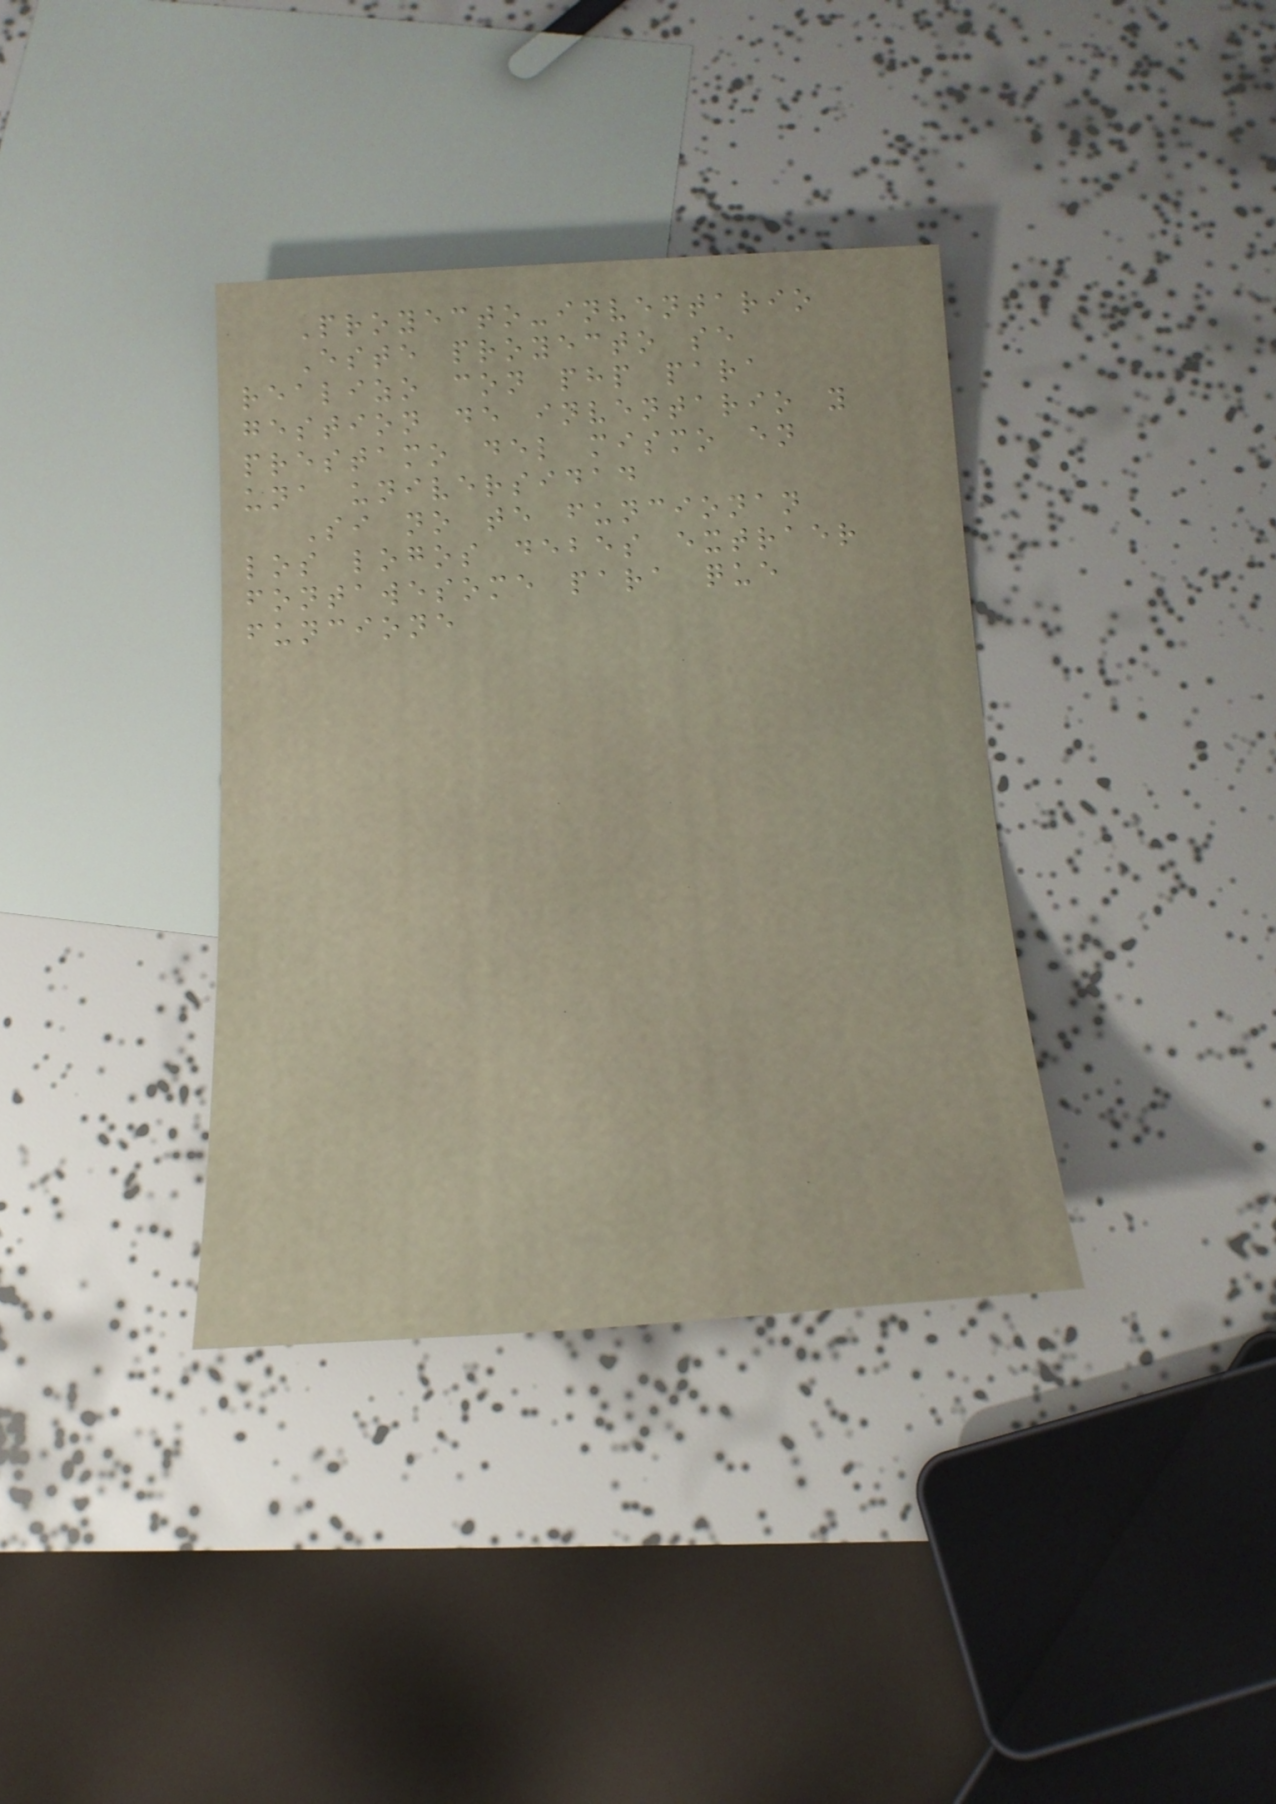Proyecto-inventario
Este proyecto se
realizo con php para
gestion de inventario y
prestamo del mismo en
una universidad
Si no te funcionan
los logos debes extraer
fontawesome para que
funcione
